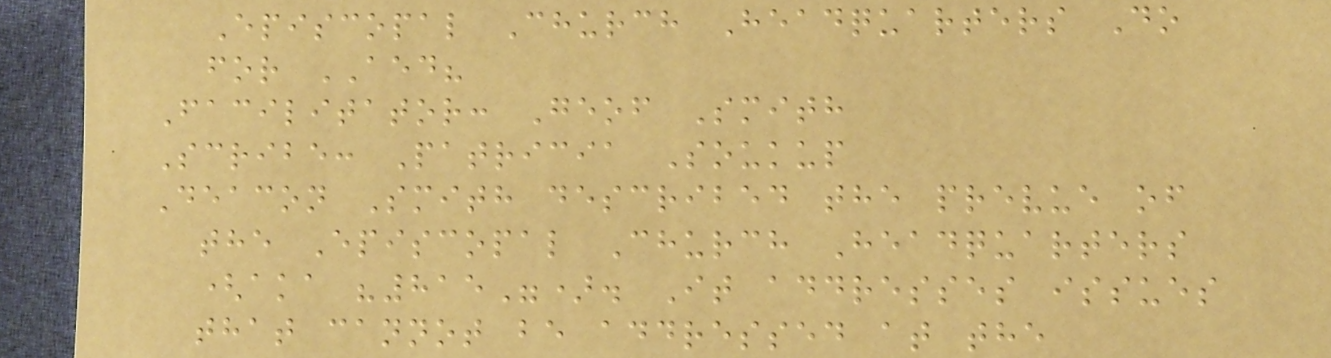Episcopal Church Headquarters Do
for AED?
Facilitator: Geof Smith
Scribe: Patricia Soukup
Deacon Smith described the prevue of
the Episcopal Church Headquarters
(aka "815"). It addresses issues
that cannot be addressed at the
